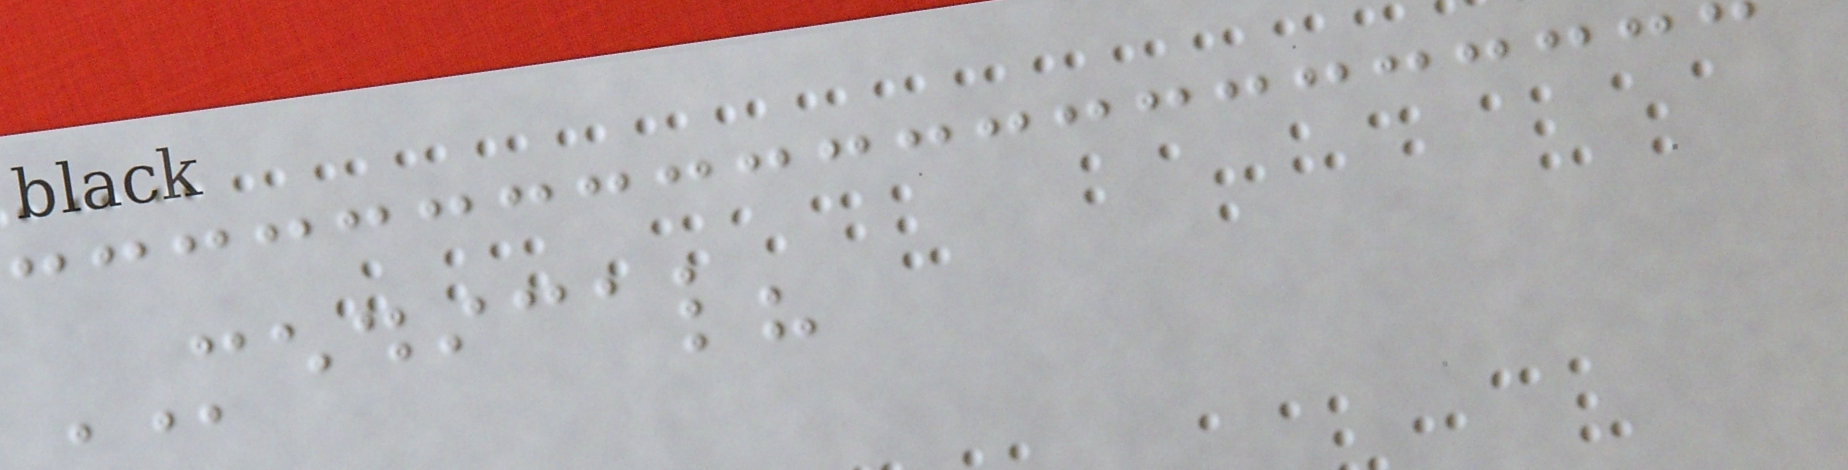MEDICAL?
